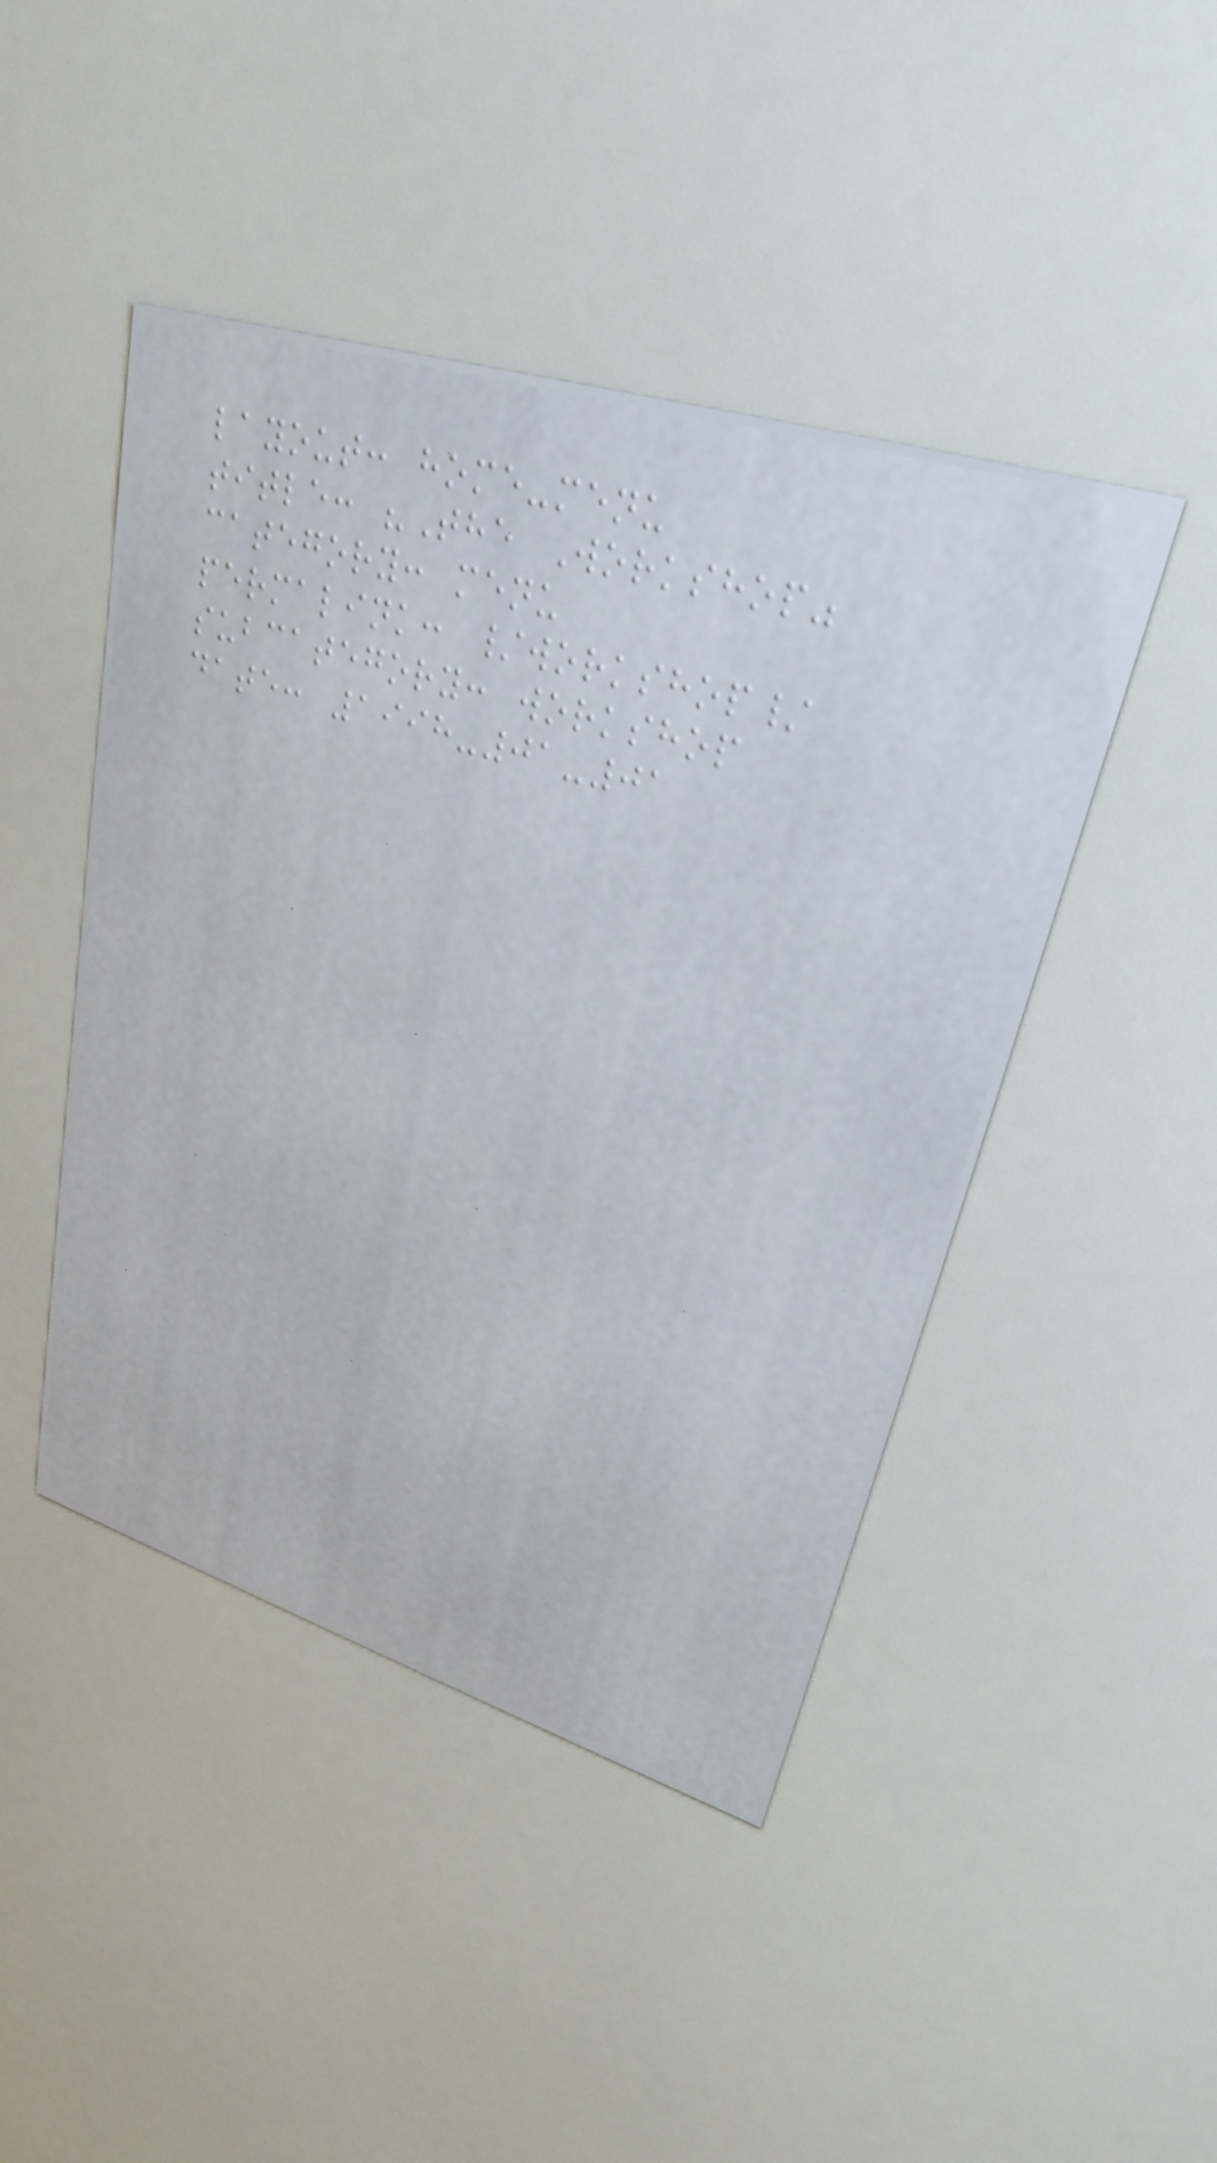layout: home-menu
title: "The Workshop"
category: menu
permalink: /workshop/
subcategory: workshop
date: 1998-01-01
